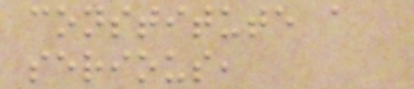constitute a
serious,
